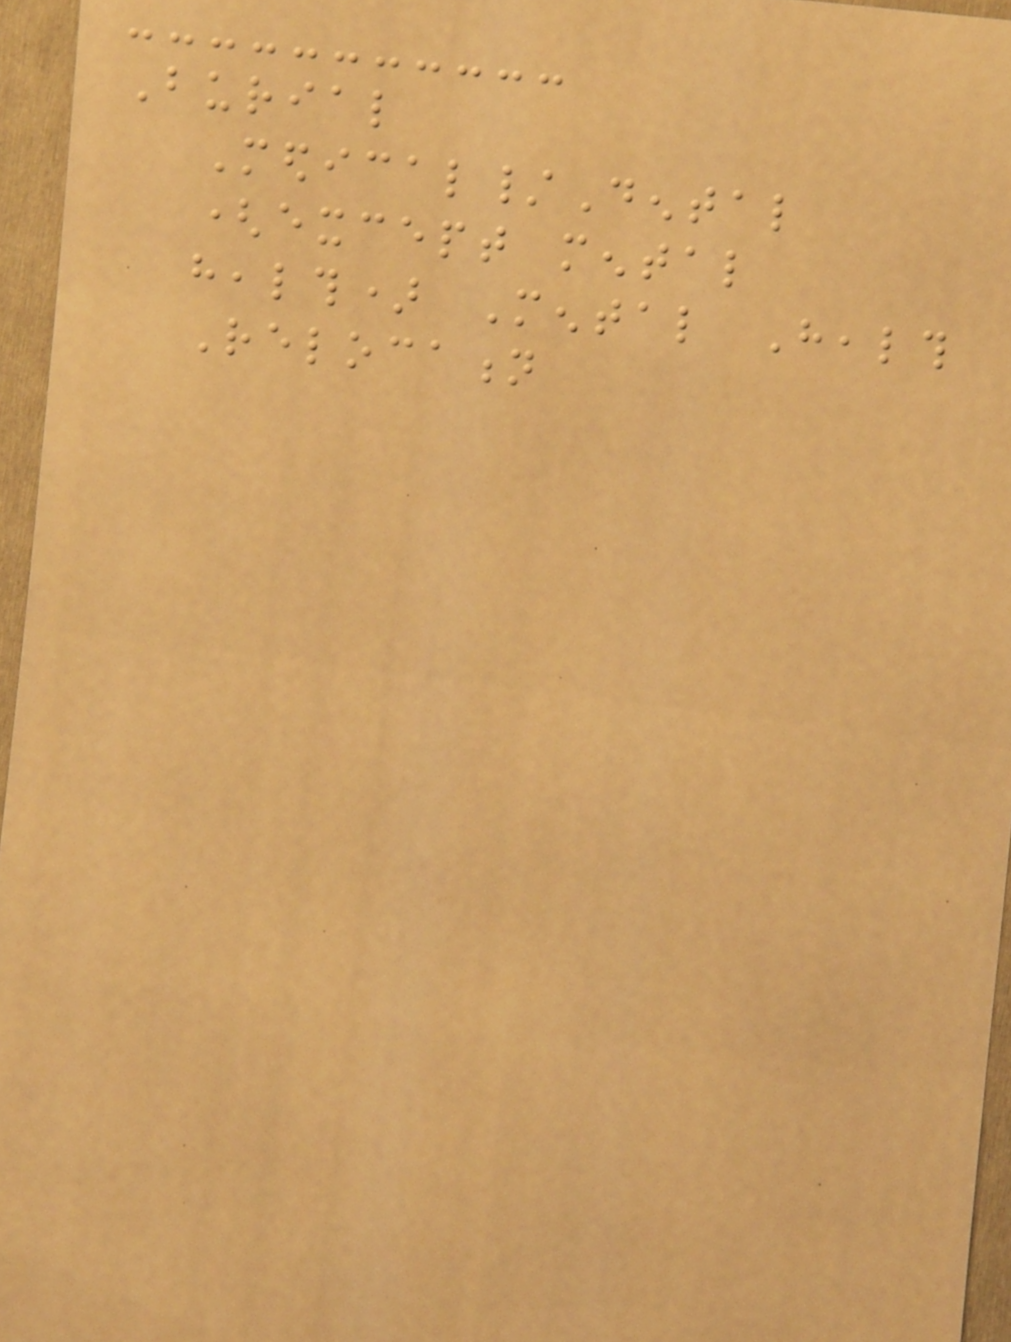Burial
Medical/Dental
(except mental
health) Mental Health
Relocation
